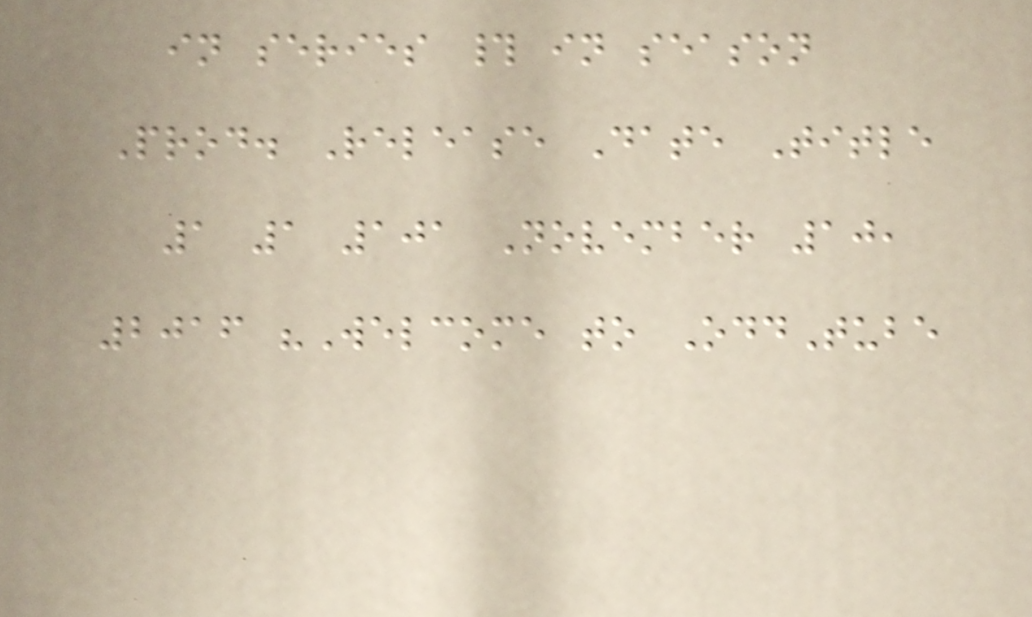in series # in season
Prod. Release Date Title
1 1 101 November 10,
2016 "Welcome to OddTube
